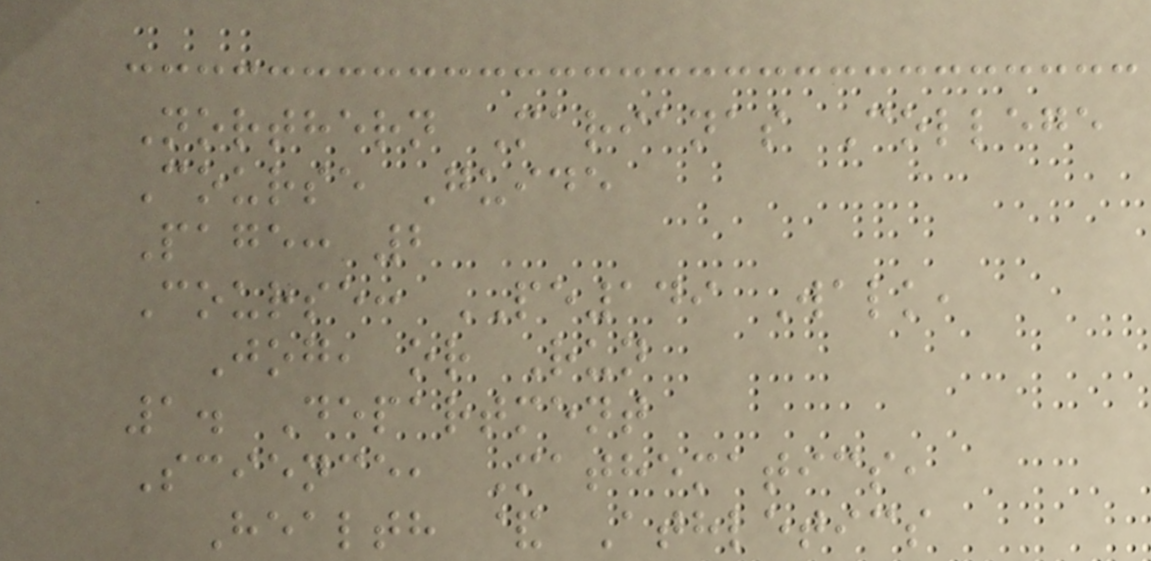Northern Marianas College
Course Guide
Page: 2
Course: PE149 Walk,
Jog, or Run
1. Department
Science, Mathematics,
Health & Athletics
